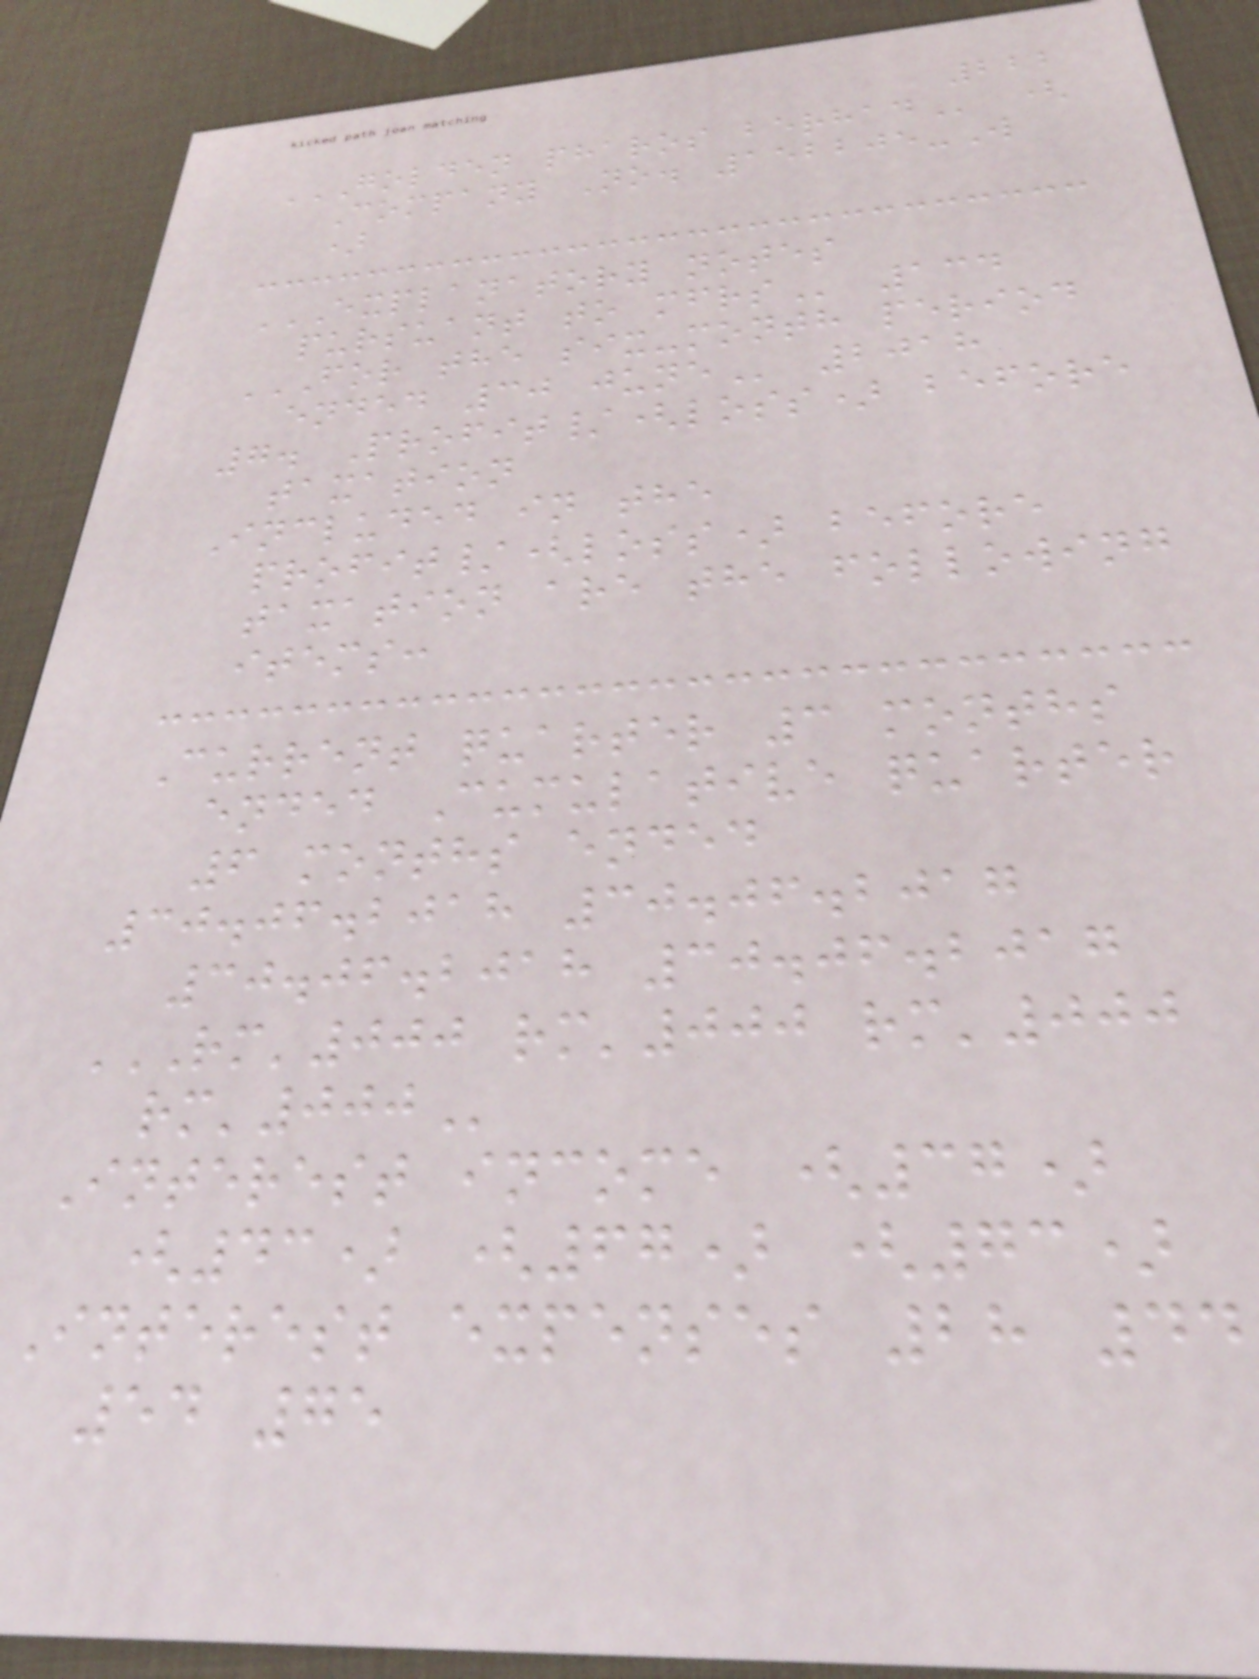222
GOLDEN PHAROS BERHAD (
Company No. 152205-W
)
EXPLANATORY NOTES
pursuant to
FOR THE SIX-MONTH PERIOD
ended 30
7. Profit/(loss) before
taxation
Included in the
profit/(loss) before
taxation are the following
items:
Current quarter 3 months
ended Cumulative quarter
6 months ended
30.06.2018 30.06.2017
30.06.2018 30.06.2017
RM'000 RM'000 RM'000
Interest income (37)
(43) (67) (73)
Interest expenses 28 44
54 75
